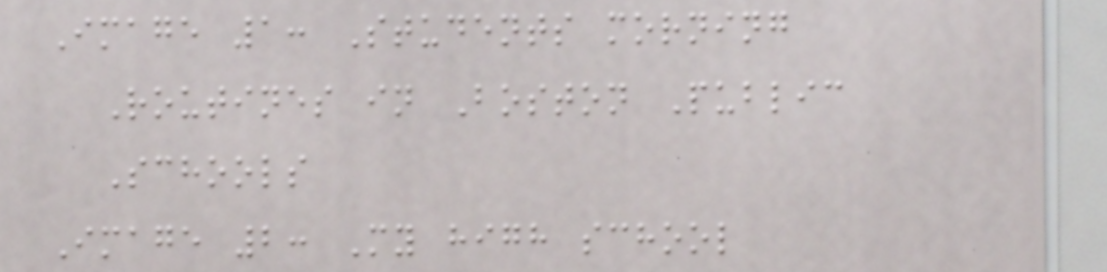Image 1: Students morning
Routines in Boston Public
Schools
Image 2: My high school
